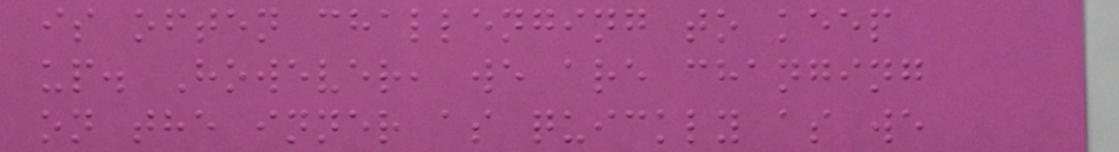is often challenging to keep
up. However, we are changing
on the inner as quickly as we
